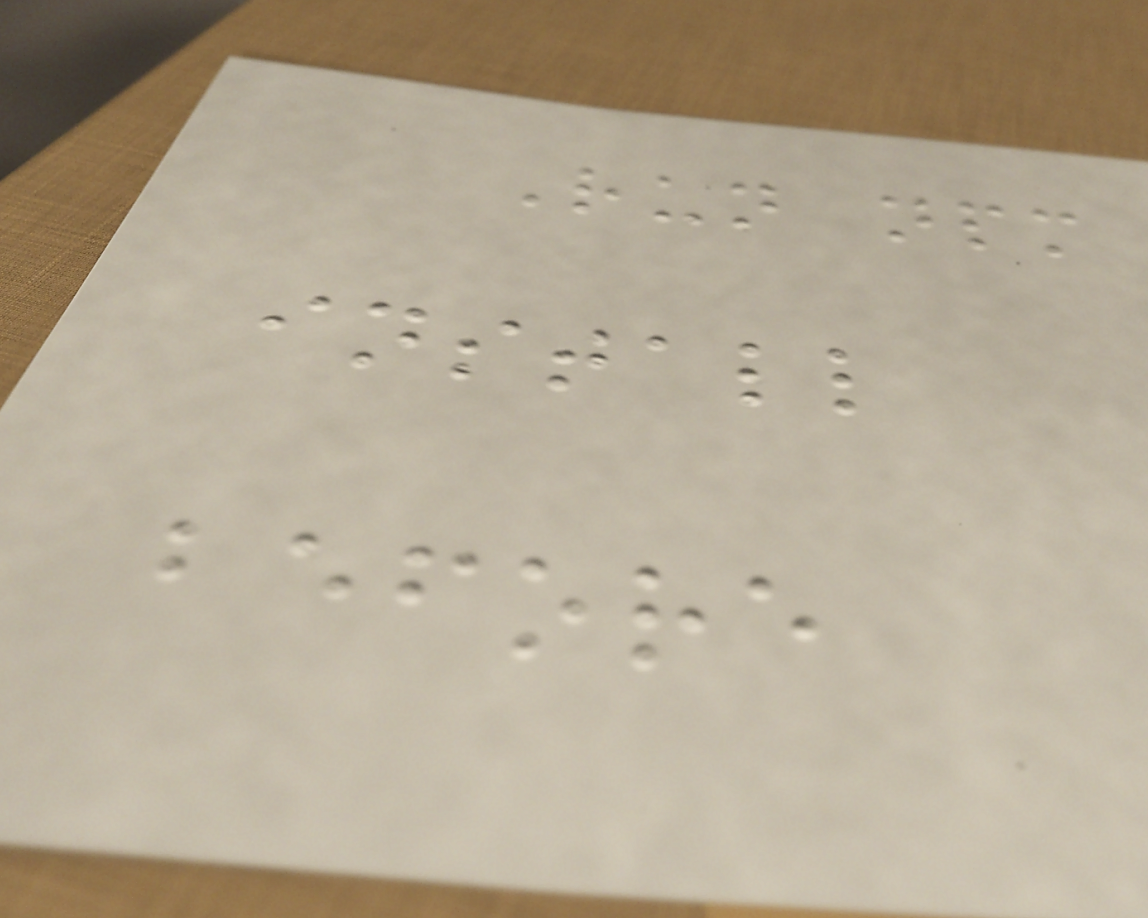Run npm
install
before
